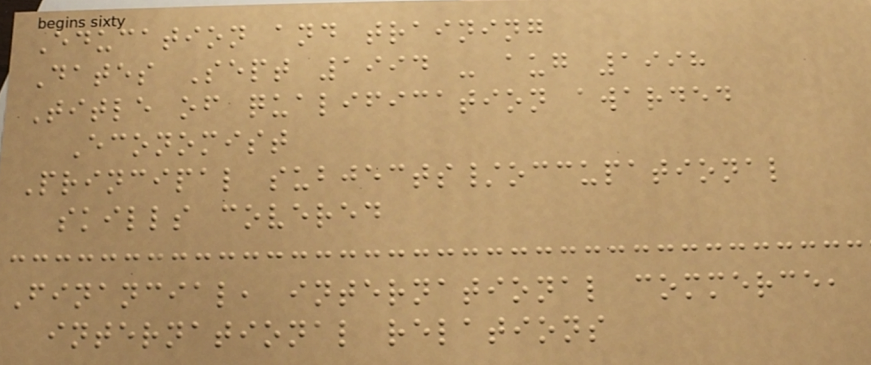Education and training
Dates Sept 1994 - aug 1998
Title of qualification awarded
Economist
Principal subjects/occupational
skills covered
Financial, international commerce,
international relations
